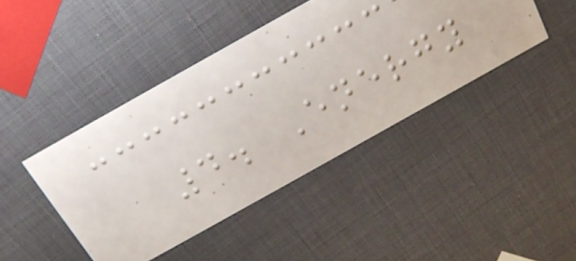4. Energy
